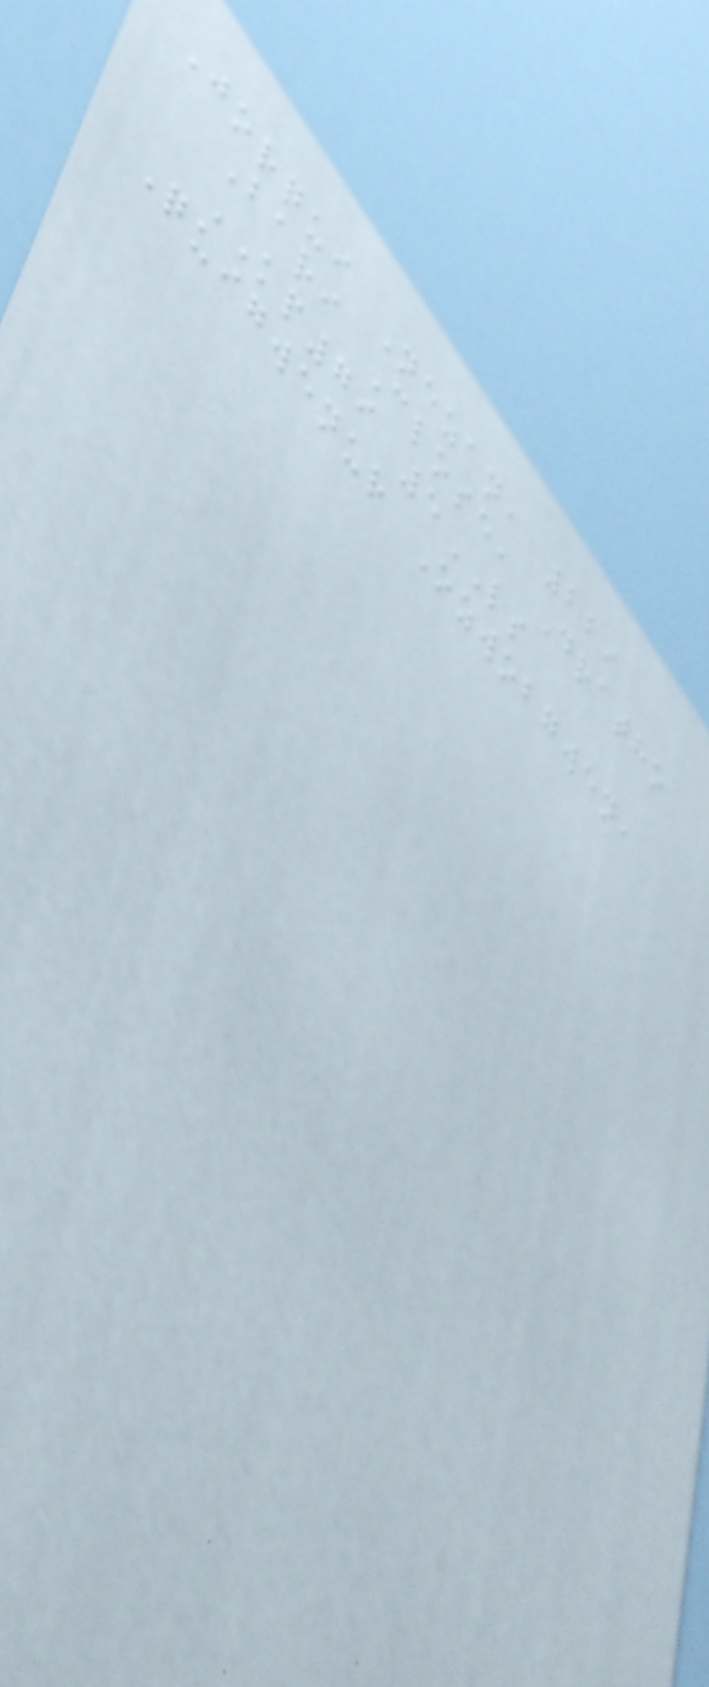Jorqui Nezan, 229
Bari Close, Dratho
KP79 5LS
Quigwenur Ozwobgwen,
